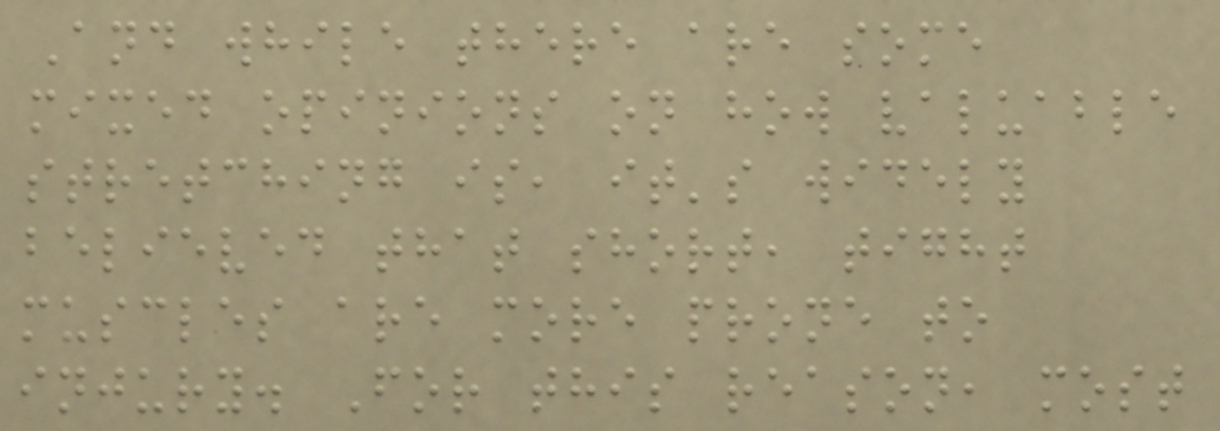And while there are some
mixed opinions on how valuable
stretching is, it's widely
believed that short, tight
muscles are more prone to
injury. For this reason, most
